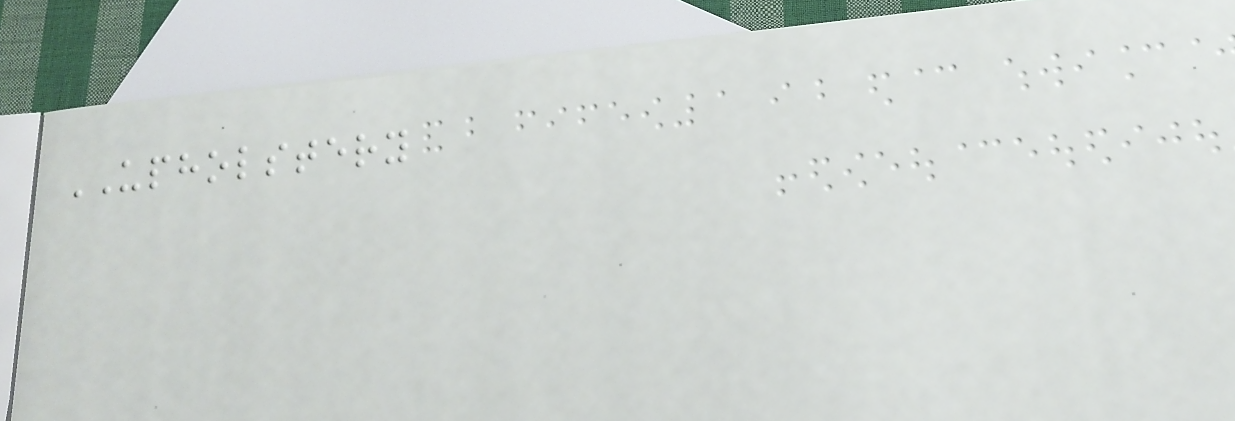UPHOLSTERY
